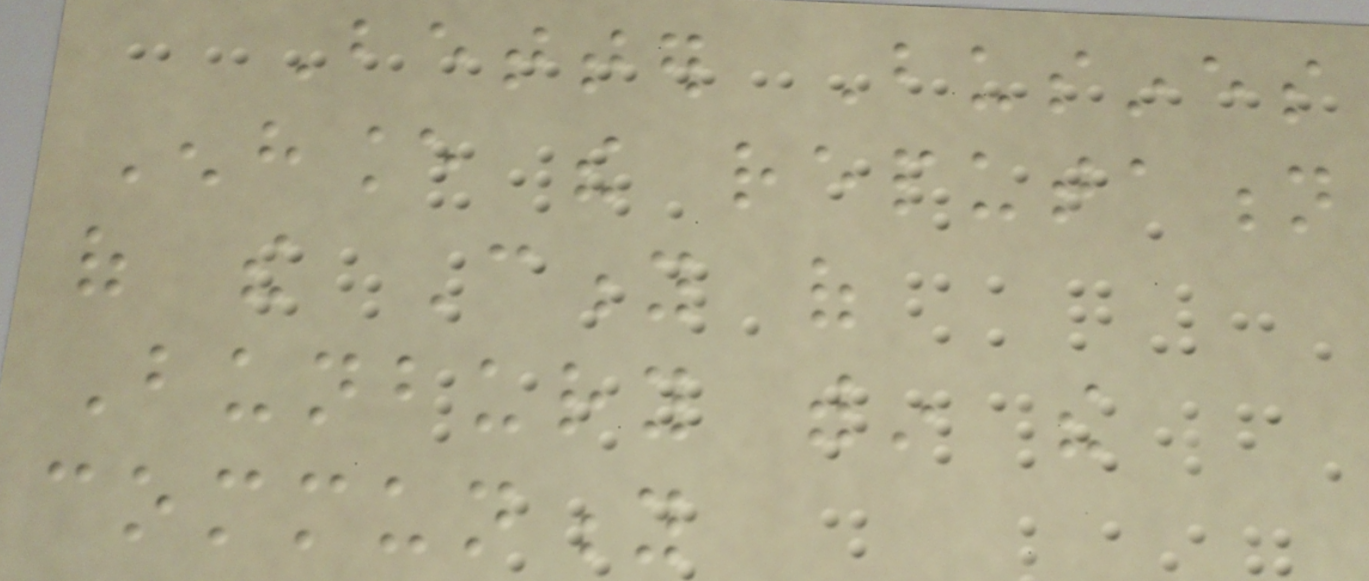Better Busines
Enhance the reputation
of the City of
Bunbury within the
community
